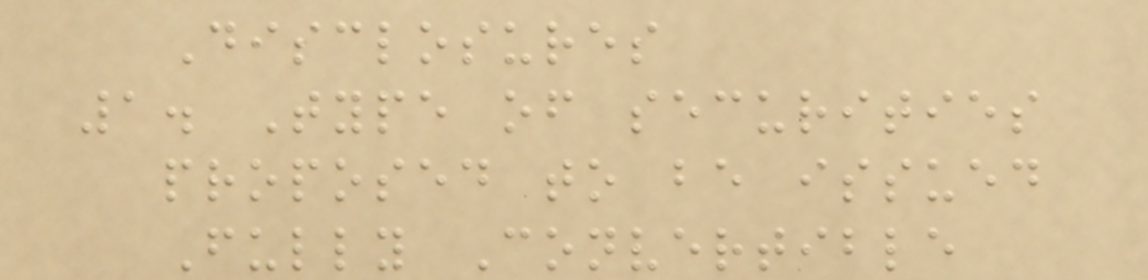Disclosures
1. Type of securities
proposed to be issued
Fully Convertible
